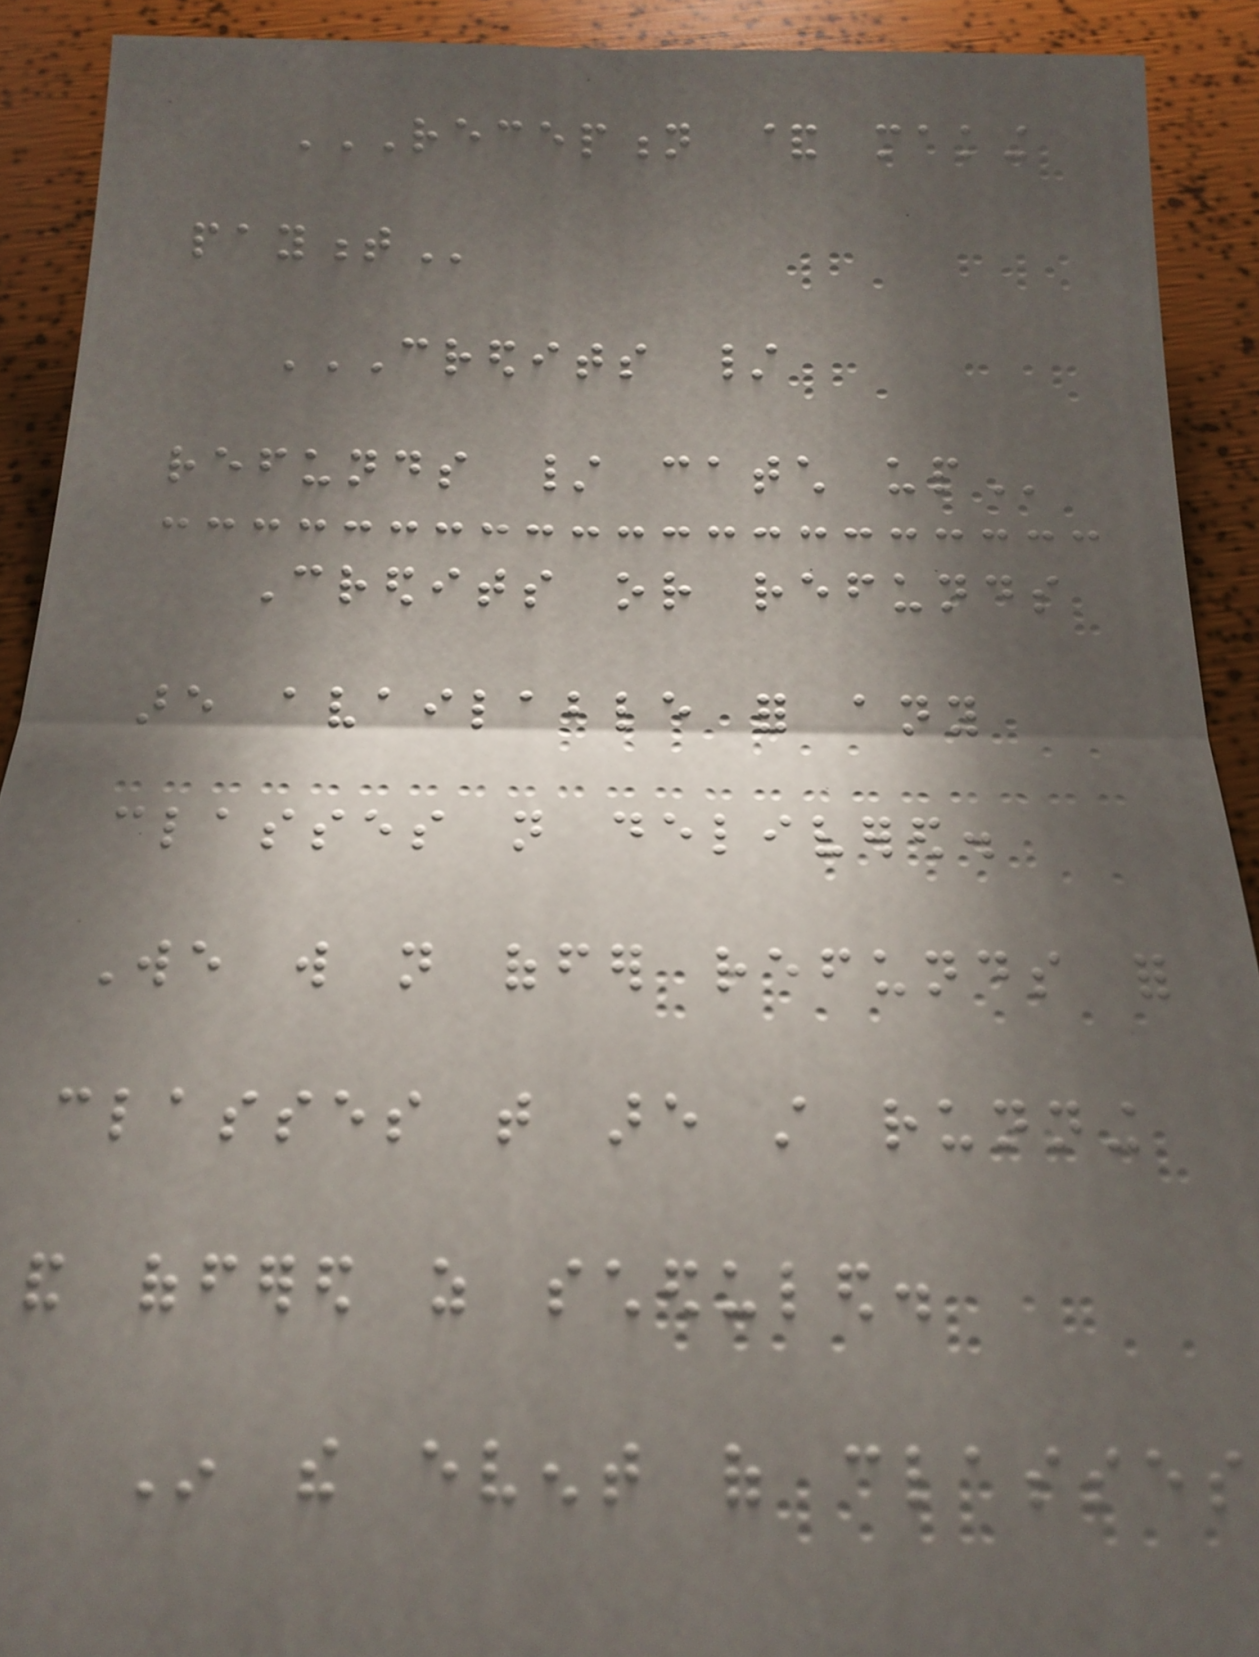RECEPTION & MAKING
PAYMENT
CREDITS /
REFUNDS / CATCH UP
Credits or refunds
are available for any
classes not delivered.
We will not offer refunds for
classes that are still running
and offered as scheduled.
In the event of classes
